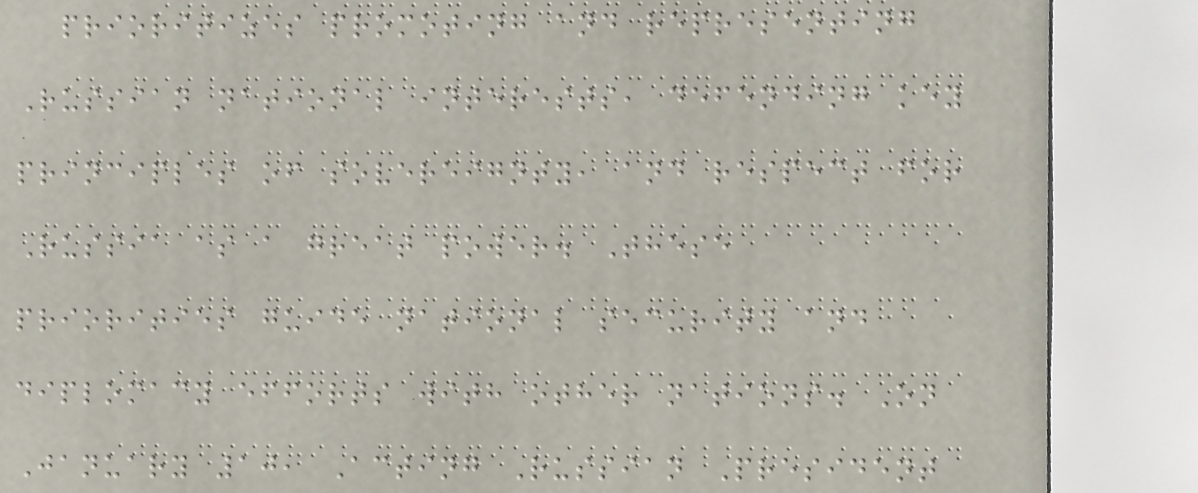prioritizes promoting and representing
Russian national interests, defending key
principles of sovereignty, and respect for
Russia as a great power. These
priorities guide national security and
diplomacy efforts with other nations. On
January 10, Acting Russian President
